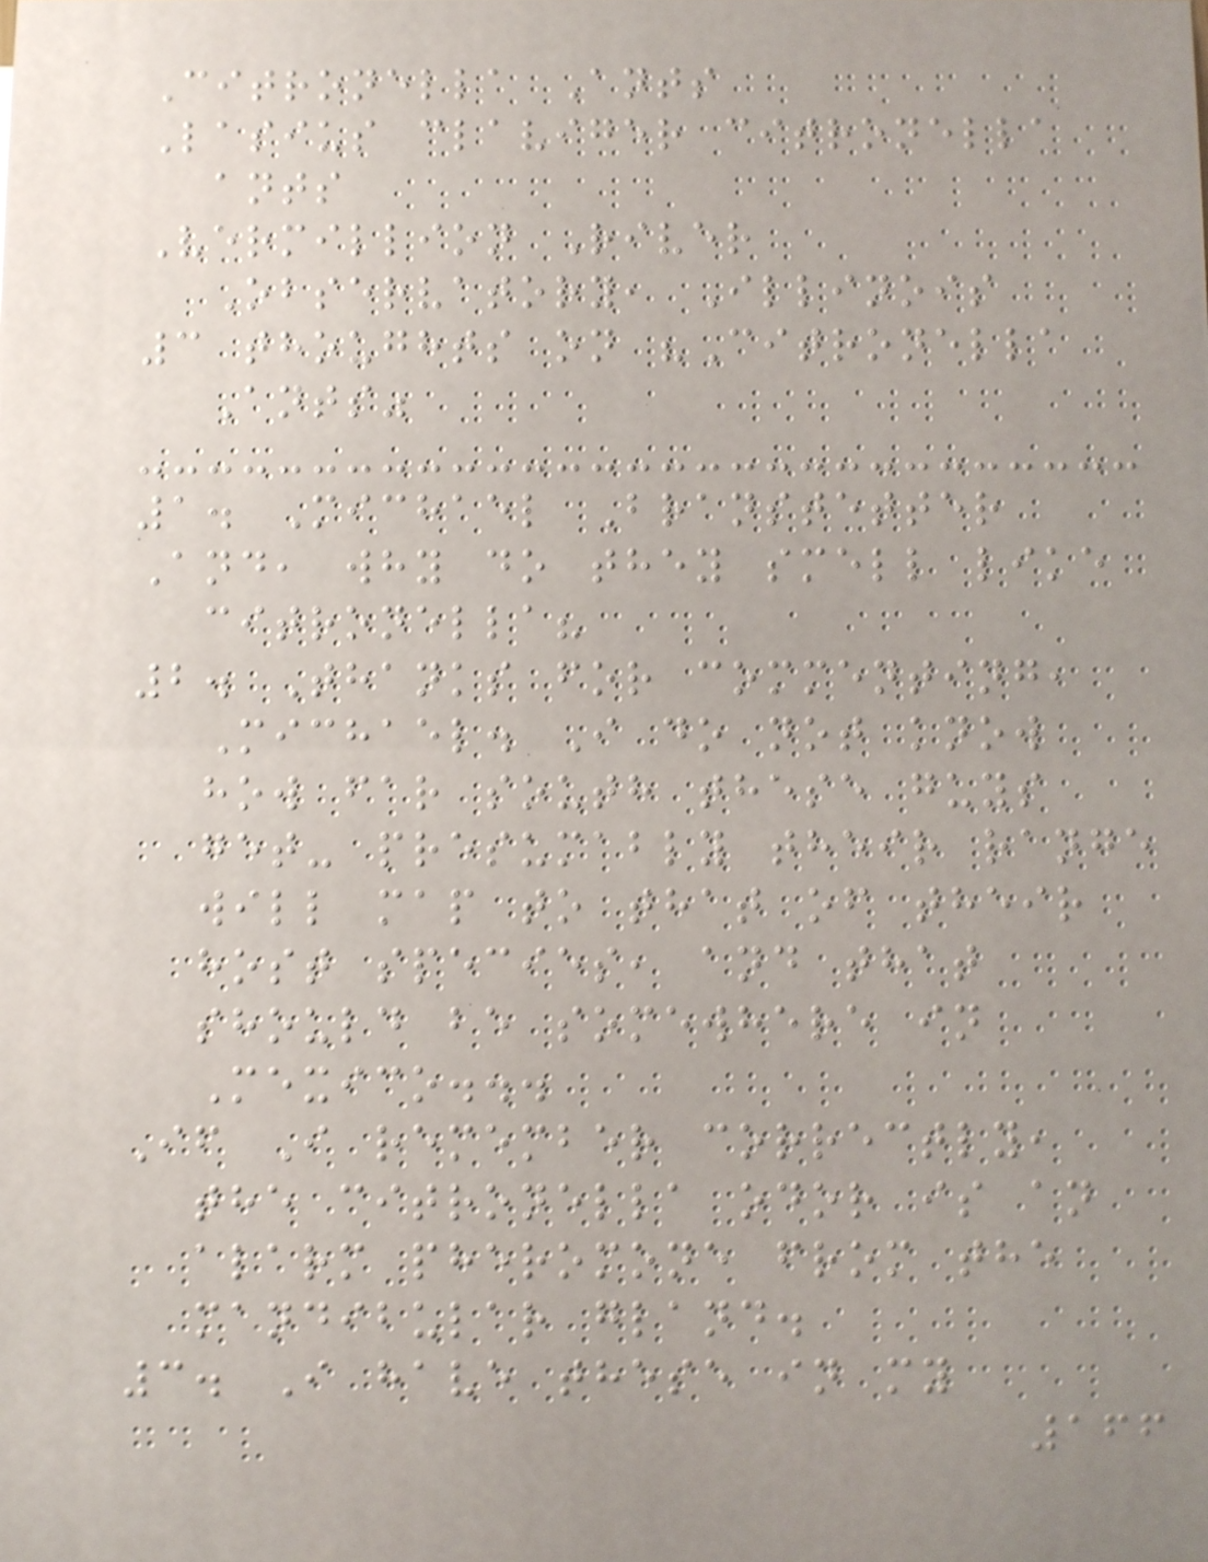Citronella Ants
Lasius claviger citronella
ants
Vermillion River
Observatory, Illinois
3 thoughts on "Citronella
Ants"
1. Michael Branstetter
And, why do they smell like
citronella?
2. Thanks for commenting,
Michael. I do not know
how far south these guys
get- presumably their range
will map to that of their
host species, and that
should be somewhere in
Mexico...
If I remember correctly,
the citronella odor is an
alarm pheromone from the
mandibular gland.
3. I have these in my
166
